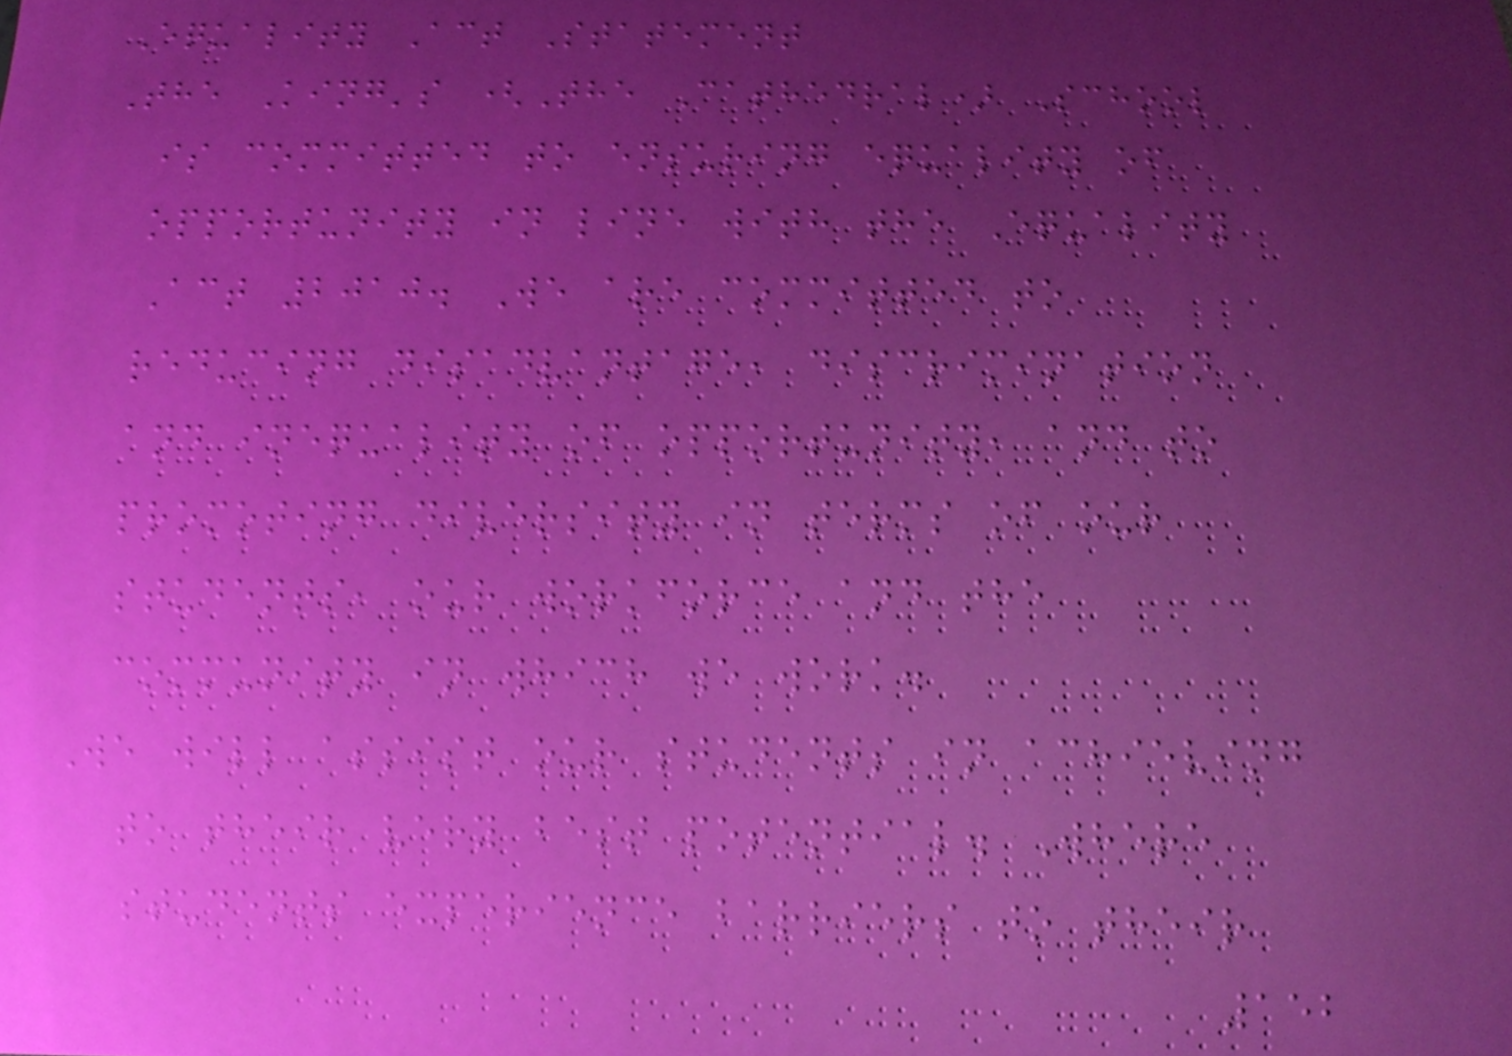Equality Act Statement
The King's (The Cathedral) School
is committed to ensuring equality of
opportunity in line with the Equality
Act 2010. We are committed to
reducing disadvantage, discrimination
and inequality of opportunity, and to
promoting diversity in terms of our
students, our workforce and the
community in which we work.
We will assist our students in achieving
to their very best potential. Where
students experience barriers to their
152
